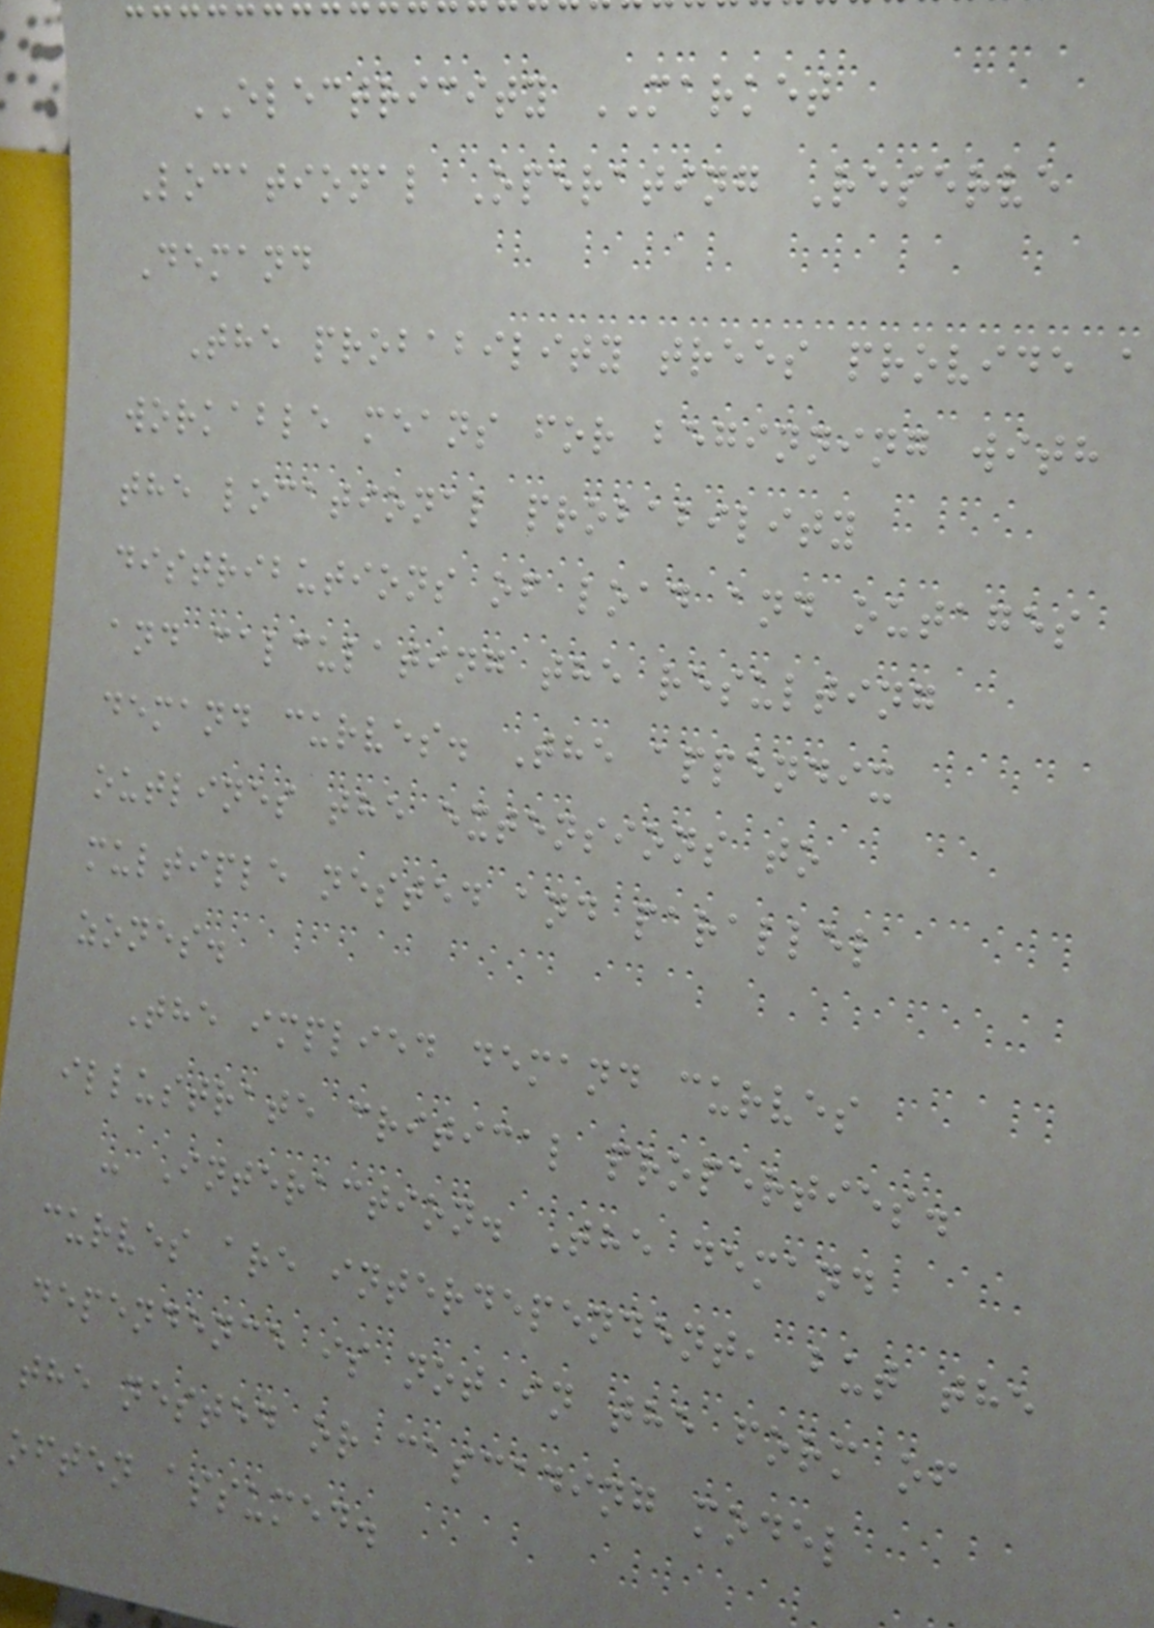ELECTRICITY MARKET
Locational Operating Reserve
Demand
The probability trees provide a
workable means for beginning with
the locational probability
distributions of load and outages
and calculating the resulting
demand curves. The appendix
outlines the extensions to
multiple nested and parallel
zones.
The implied demand curves
illustrate critical properties.
- Interaction. The demand
curves are interdependent, but the
dependence is not in the form of
the nested or cascading model
often assumed.
